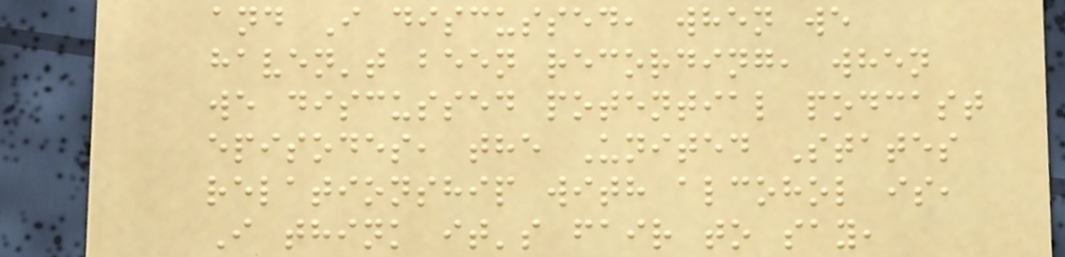and I discussed, when we
haven't been recording, when
we discussed potential podcast
episodes, the United States
relationship with alcohol is,
I think it's fair to say,
